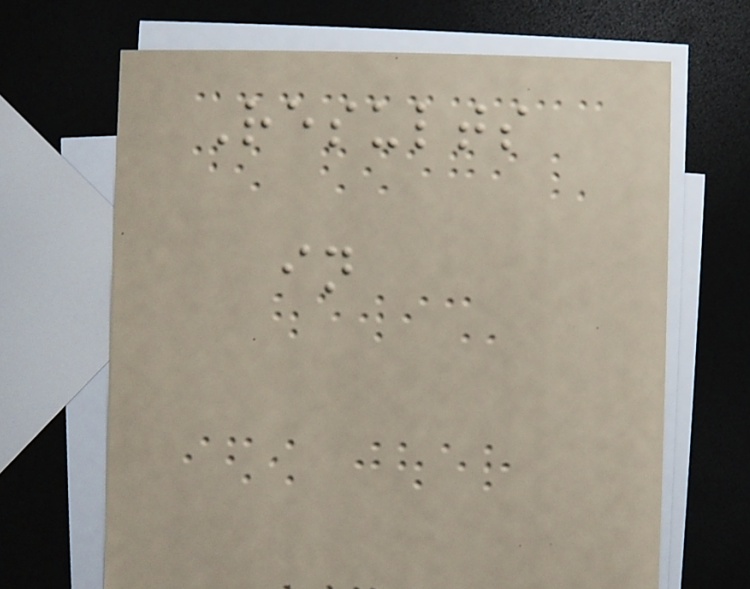Results
in
